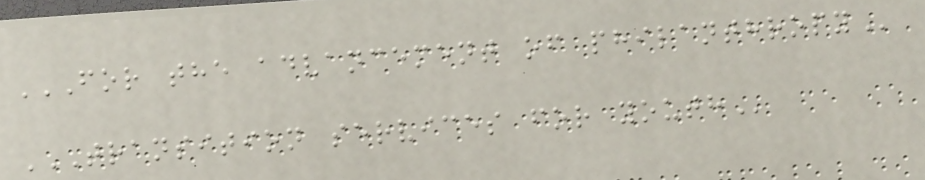FOR THE ADVANCEMENT OF PHILANTHROPY
TRANSITION SERVICES FOR YOUTH
